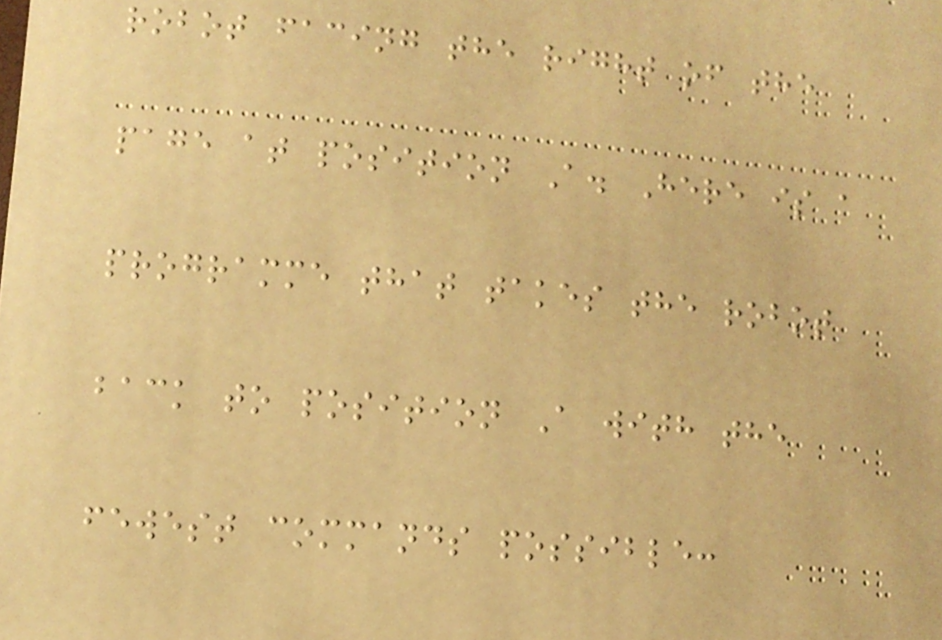robot facing the right of the
page at position A. Here is a
programme that takes the robot
back to position A with the
fewest commands possible:
